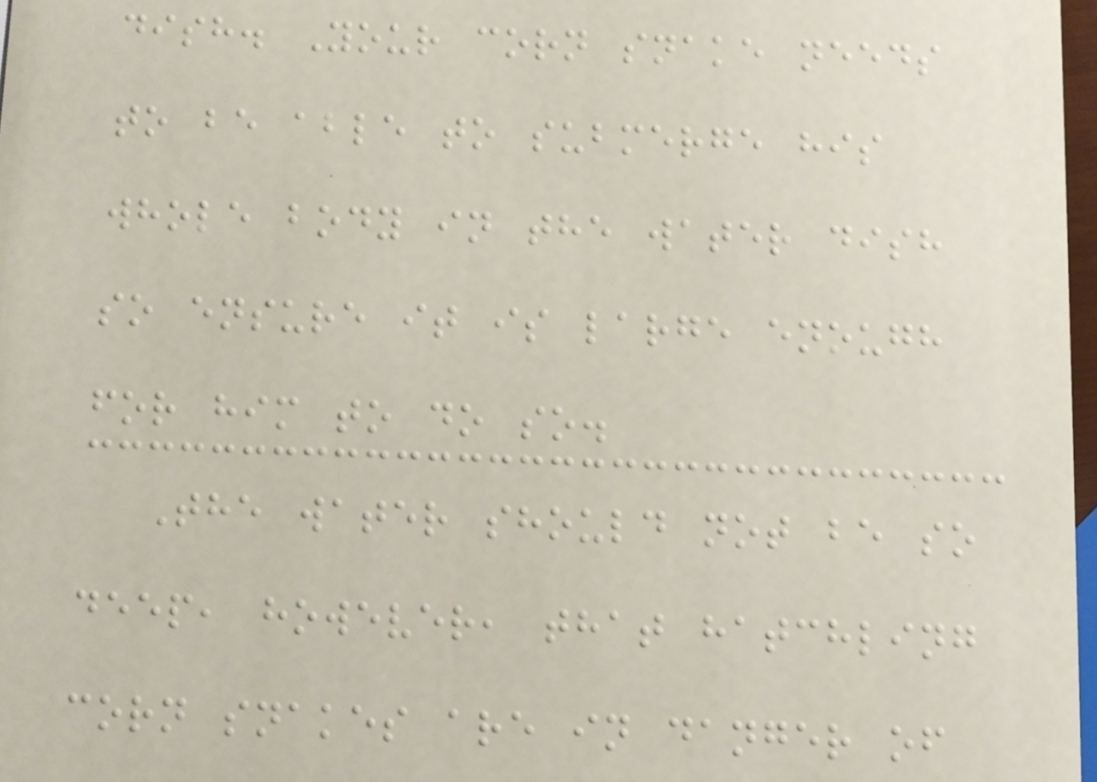dish. Your corn snake needs
to be able to submerge his
whole body in the water dish
so ensure it is large enough
for him to do so.
The water should not be so
deep, however, that hatchling
corn snakes are in danger of
